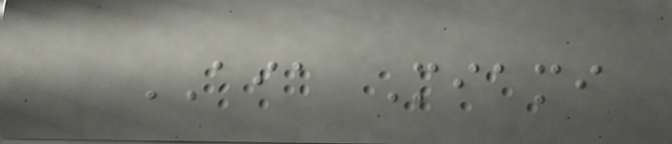AIA Miami
